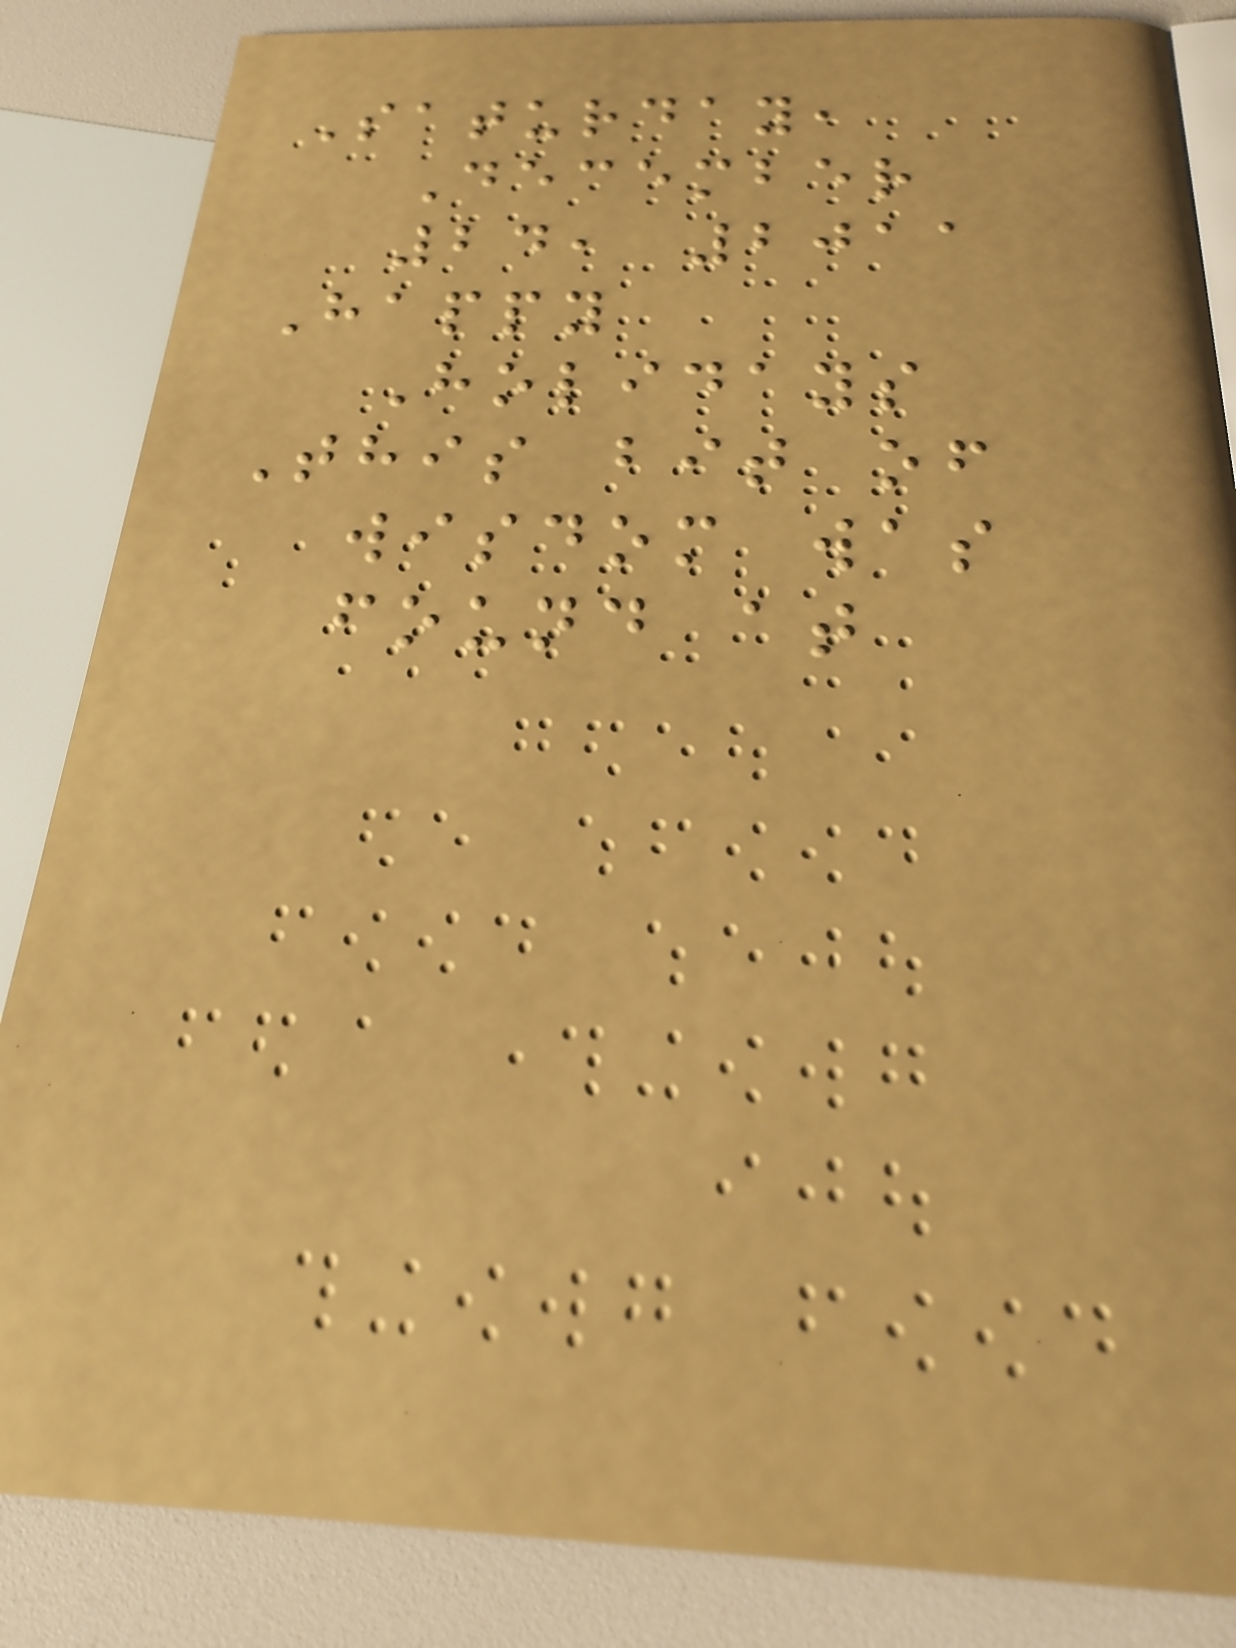Saturday,
December
24, 2011
Happy
Holidays
This bit of
wisdom was
found at
